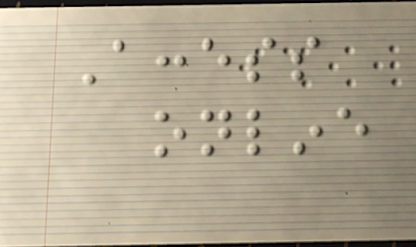Access
online
